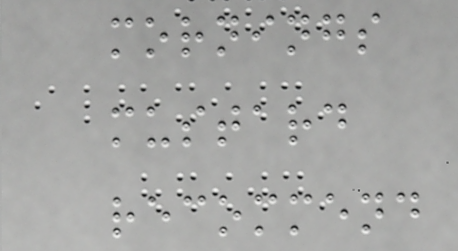mornings
mustard
recommend
